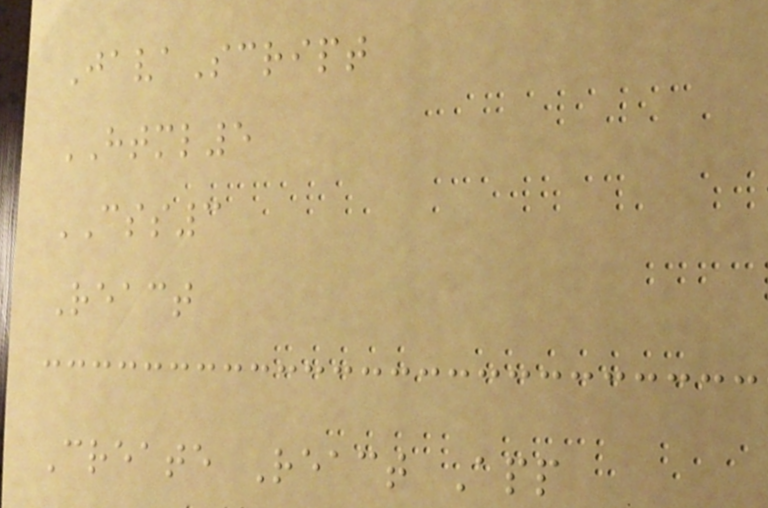JavaScript
HTML5
CSS3
React
Create React App
